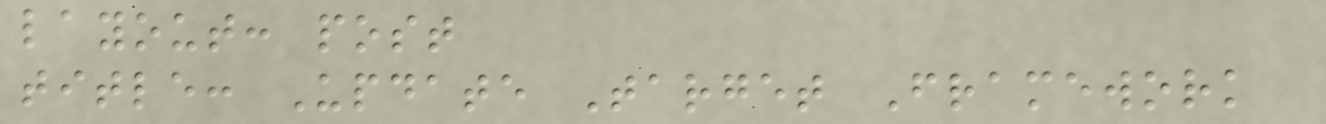layout: post
title: Update Target Framework
